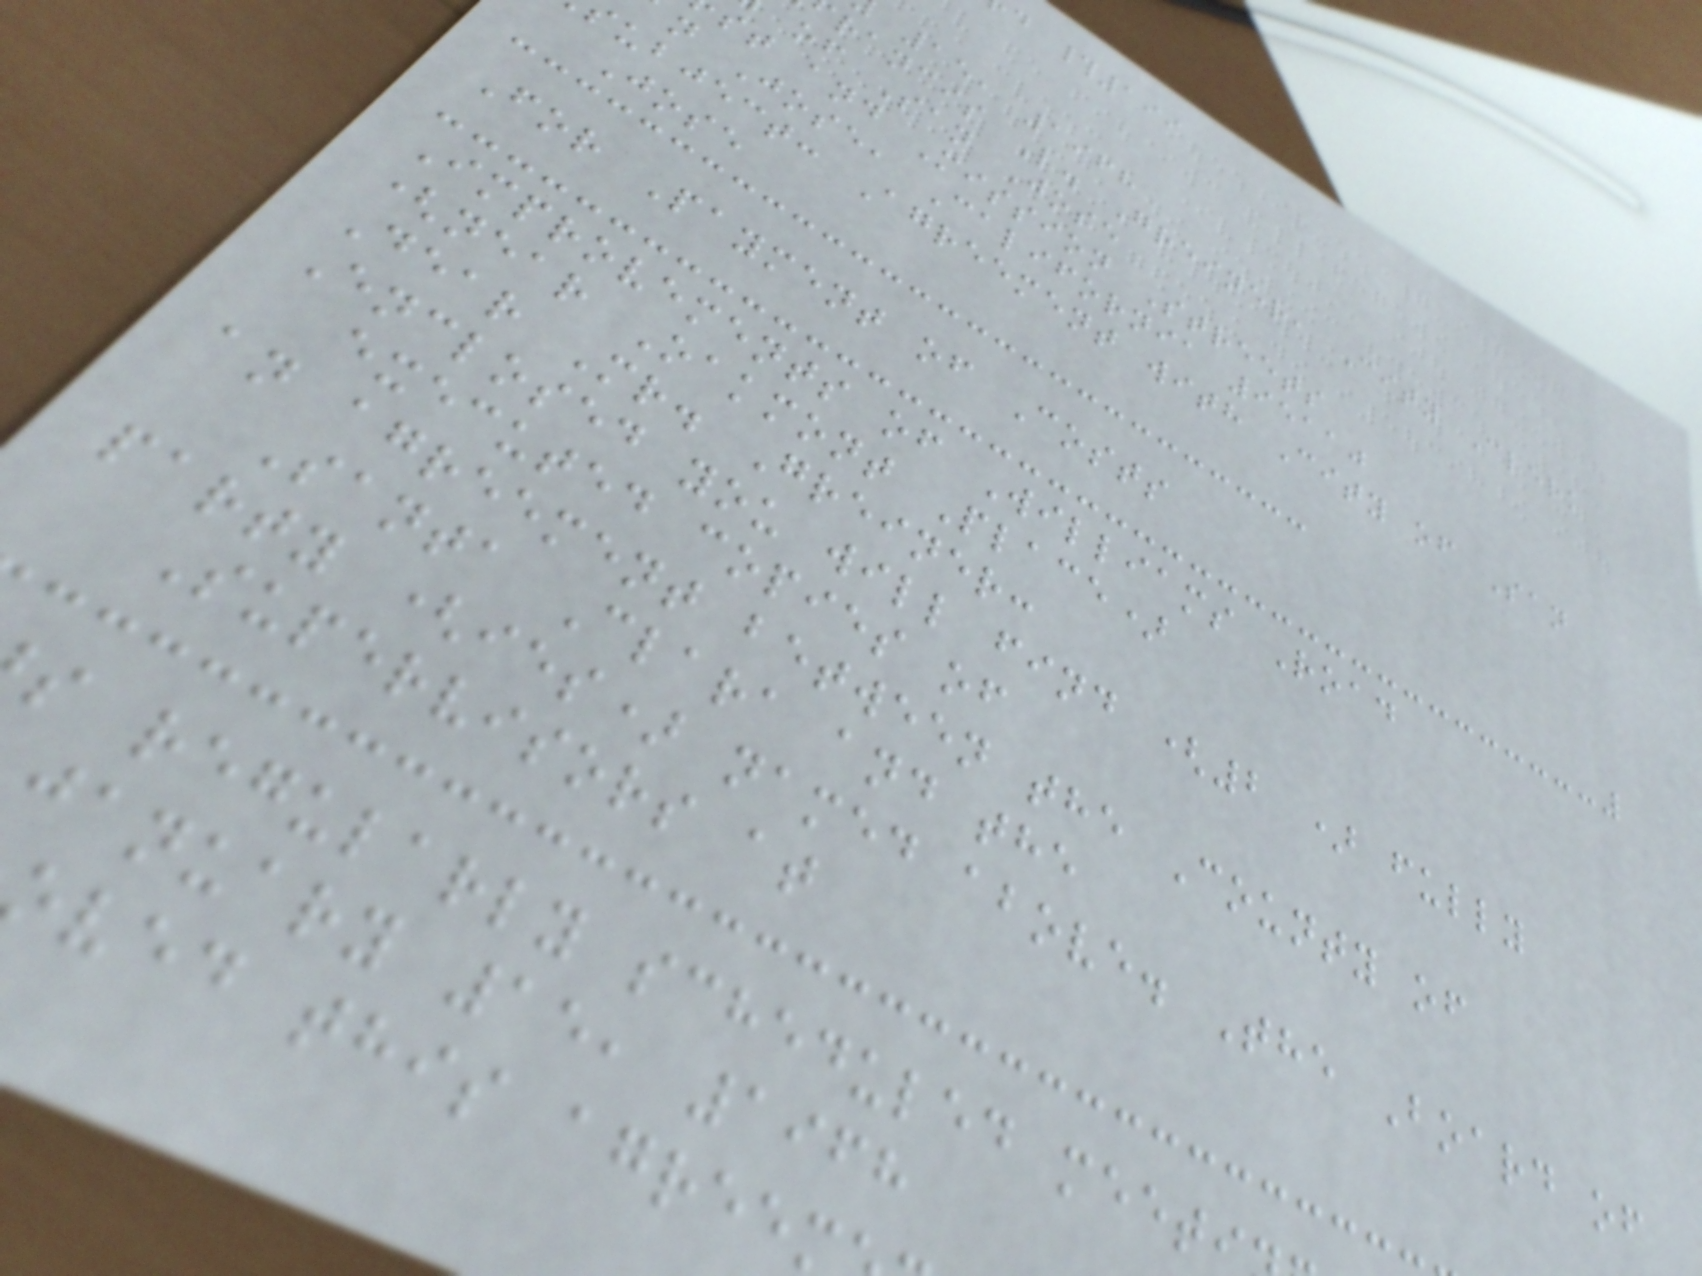d #199
15, 1968
rancis L. Greiner, City Clerk
of San Jose
st and Mission Streets
n Jose, California 95110
subject: Agreement with City of San
Jose
For Payment of Costs
Improvements of Williams Road
(near Oakmont Place)
Dear Mr. Greiner:
Enclosed you will find (2 ) fully
executed copies of
an agreement between the County of
Santa Clara and the
party (ies) named above. The Board of
Supervisors at
s regularly scheduled meet
january 15, 1968
oved this agree
